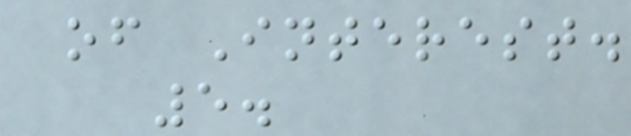of Interest.
5.
